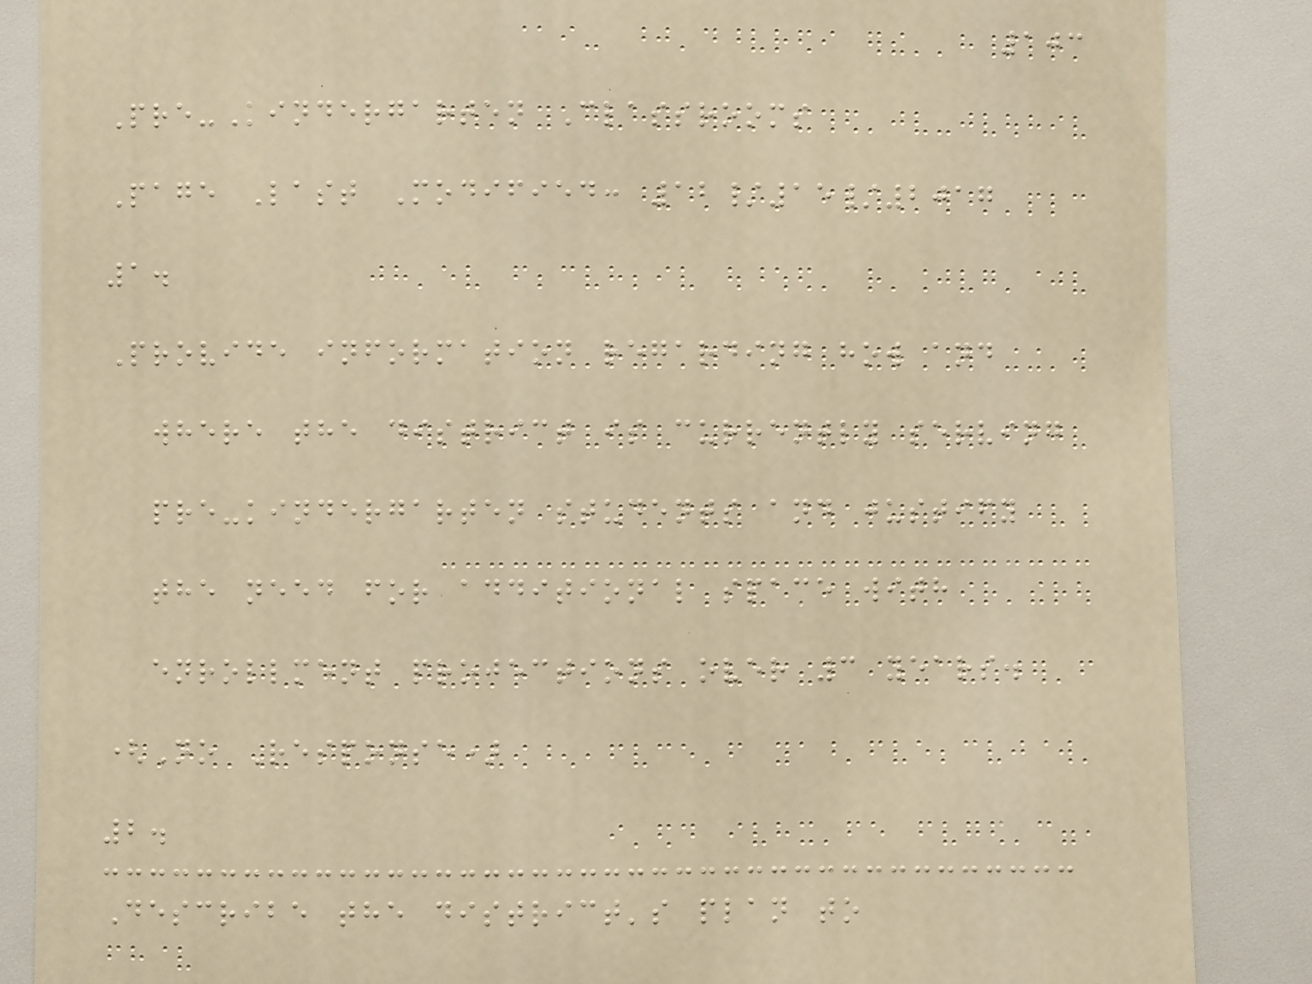103
Pre-Kindergarten Classrooms
Page Last Modified: 12/15/2017
1.
Provide information regarding how and
where the district is currently serving
pre-kindergarten students and justify
the need for additional space with
enrollment projections over 3 years.
(No Response)
2.
Describe the district's plan to
